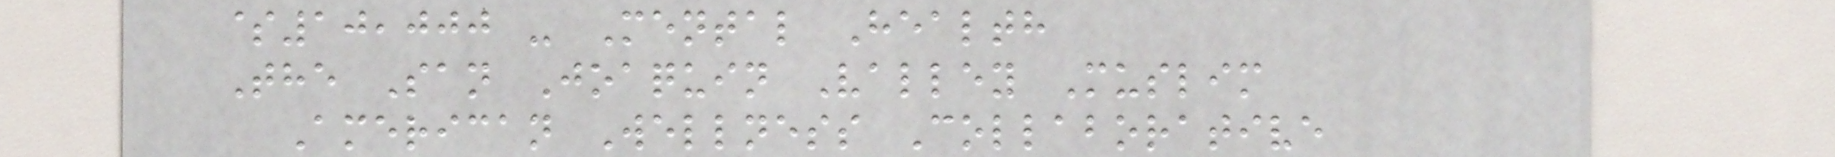$10,000 - Mental Health
The San Joaquin Valley Muslim
American Wellness Collaborative
